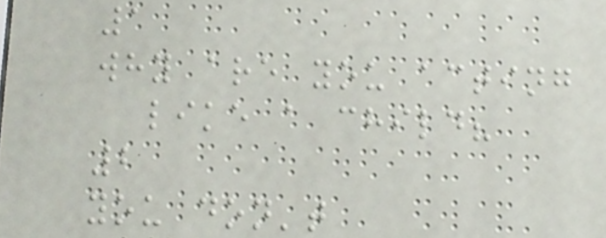1
why are you acting
like a child?
2
you don't
